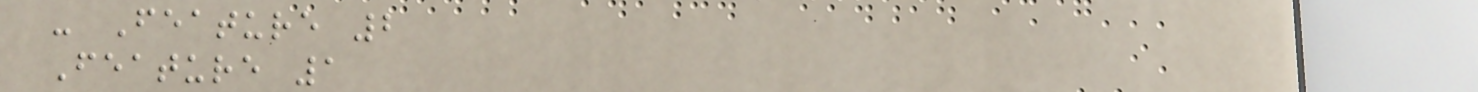- Feature 2
Feature 1
